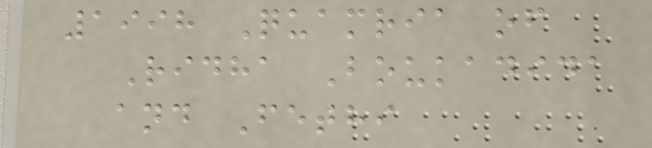1998 Quamria of
Ridha Boukadida
and Fethi
